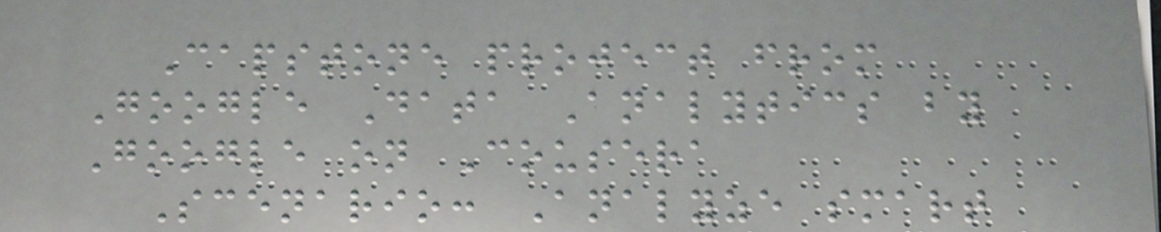Capstone project from
Google Data Analytics by
Google on Cousera
Scenario: Analyze smart
